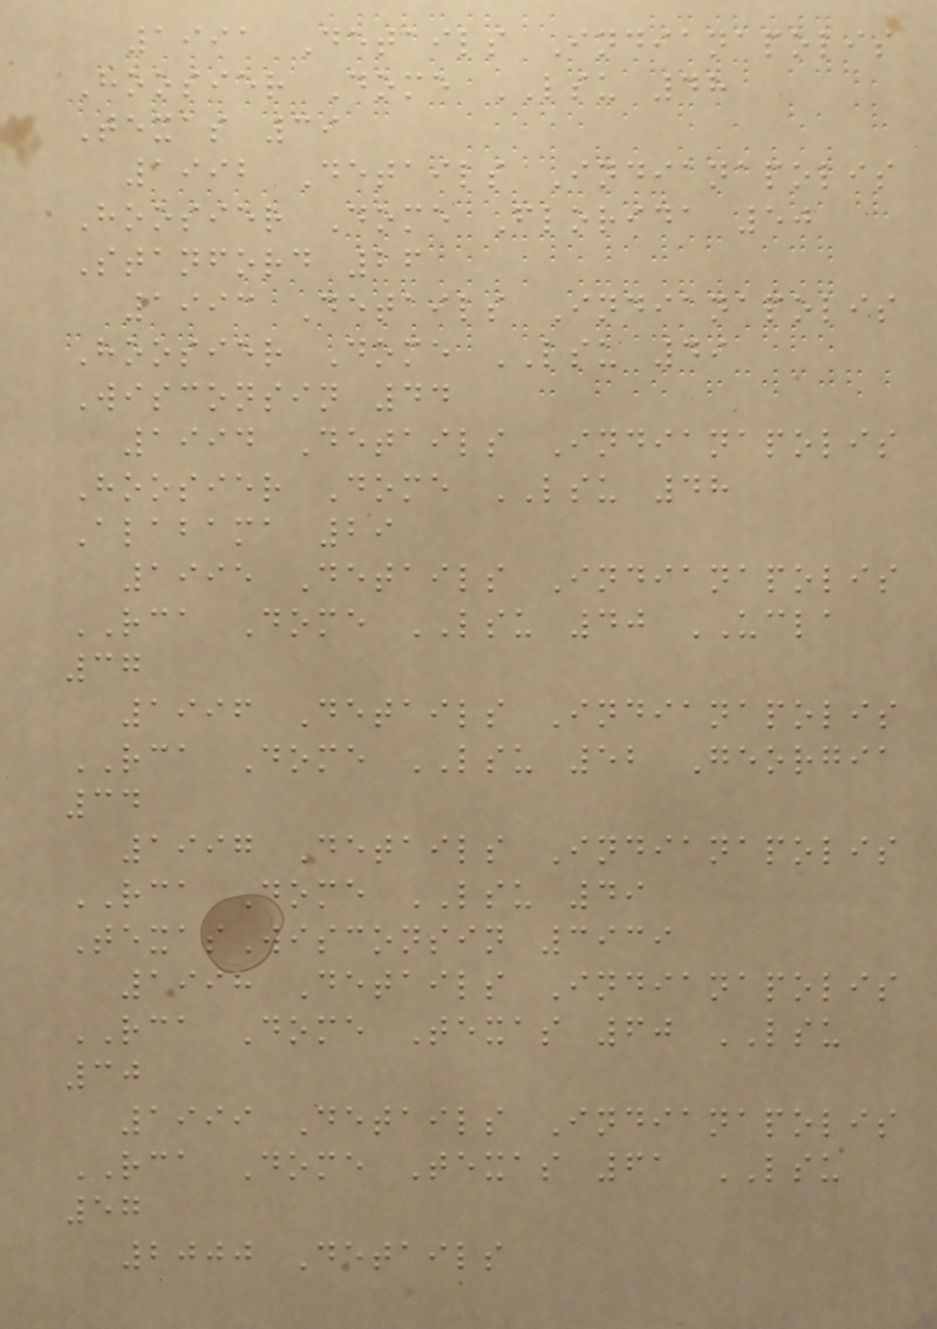1991 Details Indianapolis
Hoosier Dome LSU 48
Texas 39
1992 Details Indianapolis
Hoosier Dome Florida 50
Stanford 26
1993 Details Indianapolis
Hoosier Dome LSU 49
Wisconsin 44
1994 Details Indianapolis
Hoosier Dome LSU 48
Alabama 29
1995 Details Indianapolis
RCA Dome LSU 40 UCLA
37
1996 Details Indianapolis
RCA Dome LSU 52 Georgia
34
1997 Details Indianapolis
RCA Dome LSU 49
TexasWisconsin 3939
1998 Details Indianapolis
RCA Dome Texas 60 LSU
30
1999 Details Indianapolis
RCA Dome Texas 61 LSU
57
2000 Details
